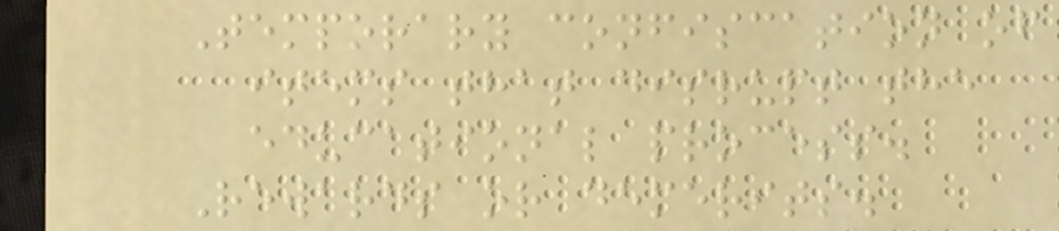Temporary confiscation of
items that disrupt the
educational process.
Rewards or demerits.
